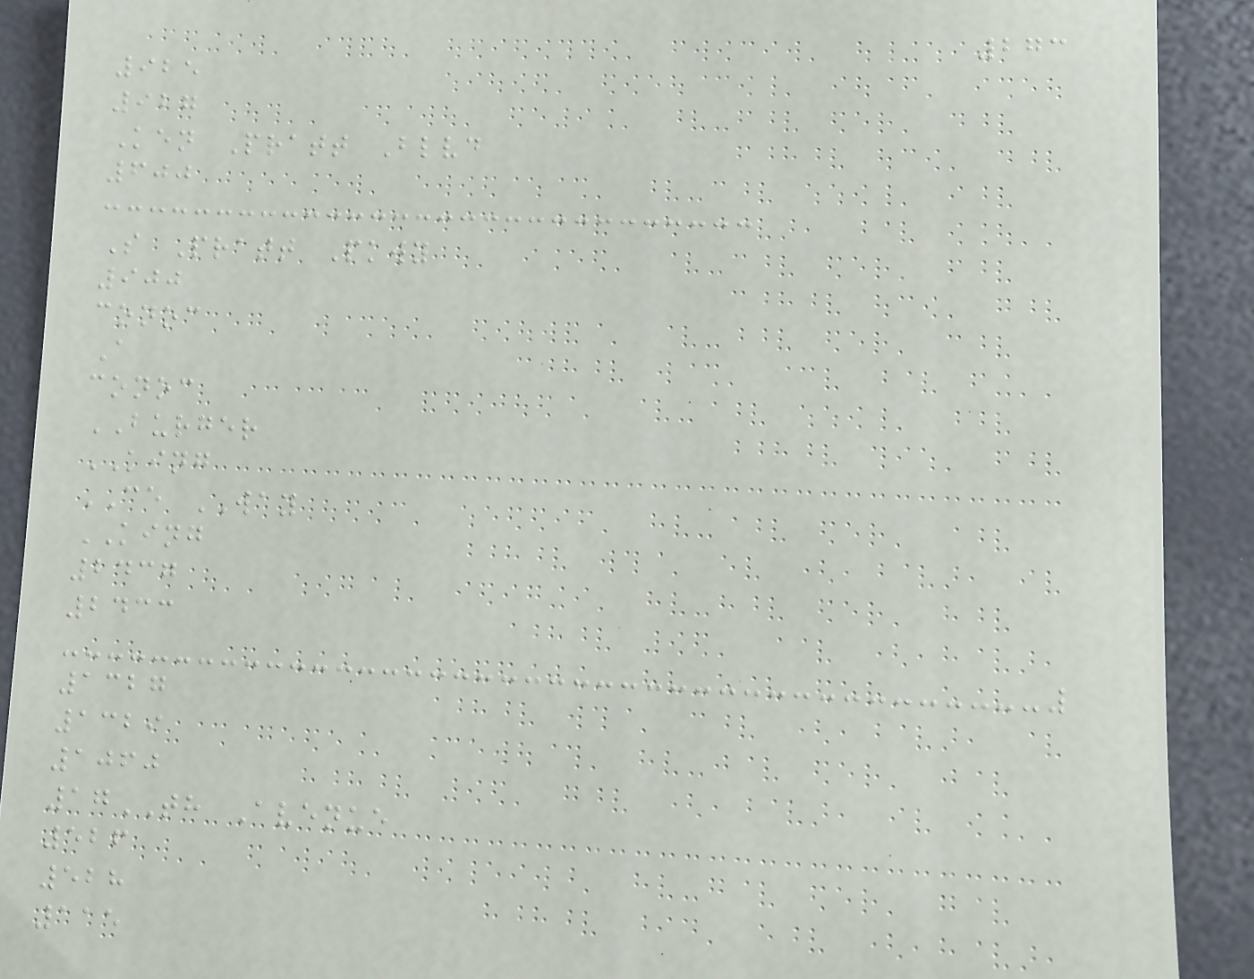273
925
927
Ken Pratt Blvd
600
S Pratt Pkwy
900
conoc
A
conoc
BURGER
KING
CE WAY
KING
2437
2433
1327
1329
1060
17TH Avenue
526
528
115
